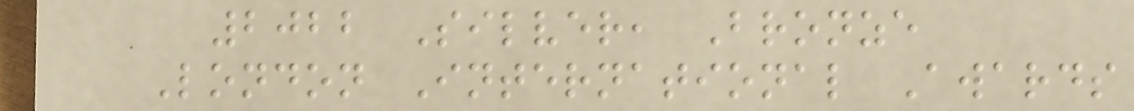2022 Silver, Bronze
London International Awards
